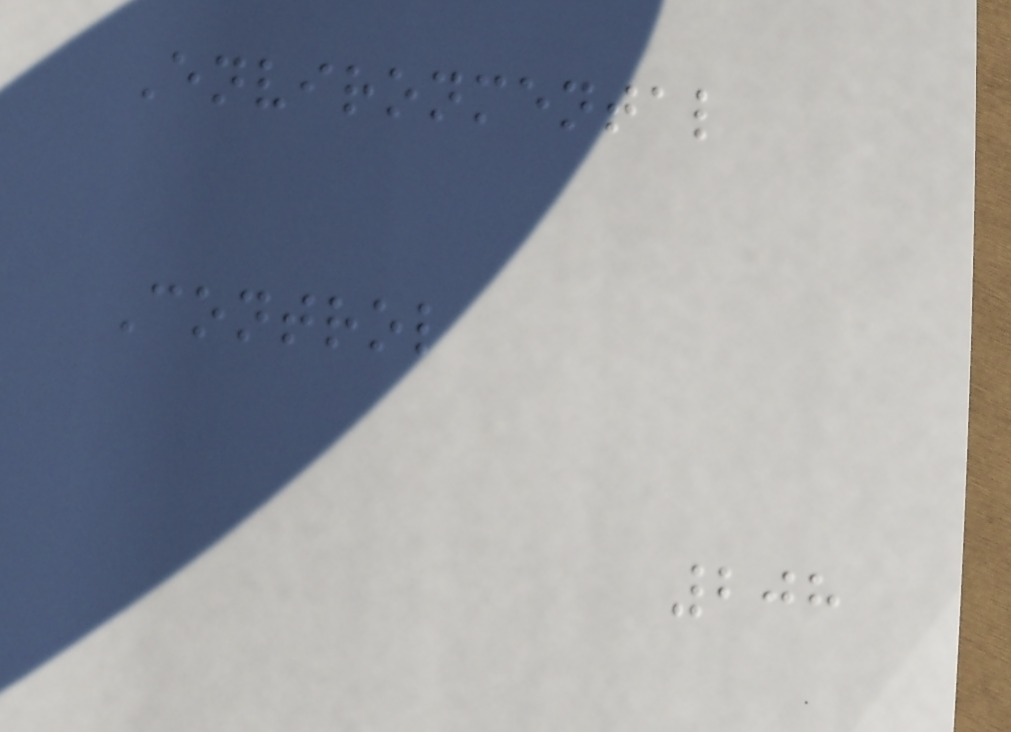Environmental
Control
208
